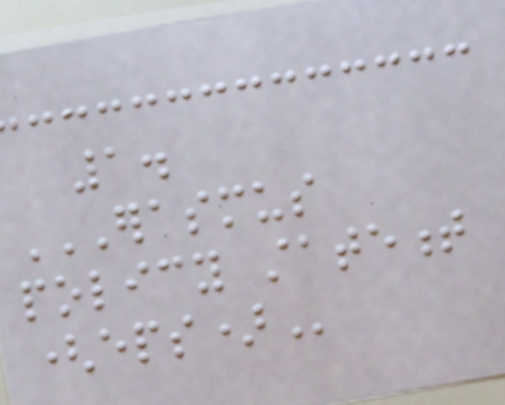1.
ERASMUS
POLICY STATEMENT
(EPS)
